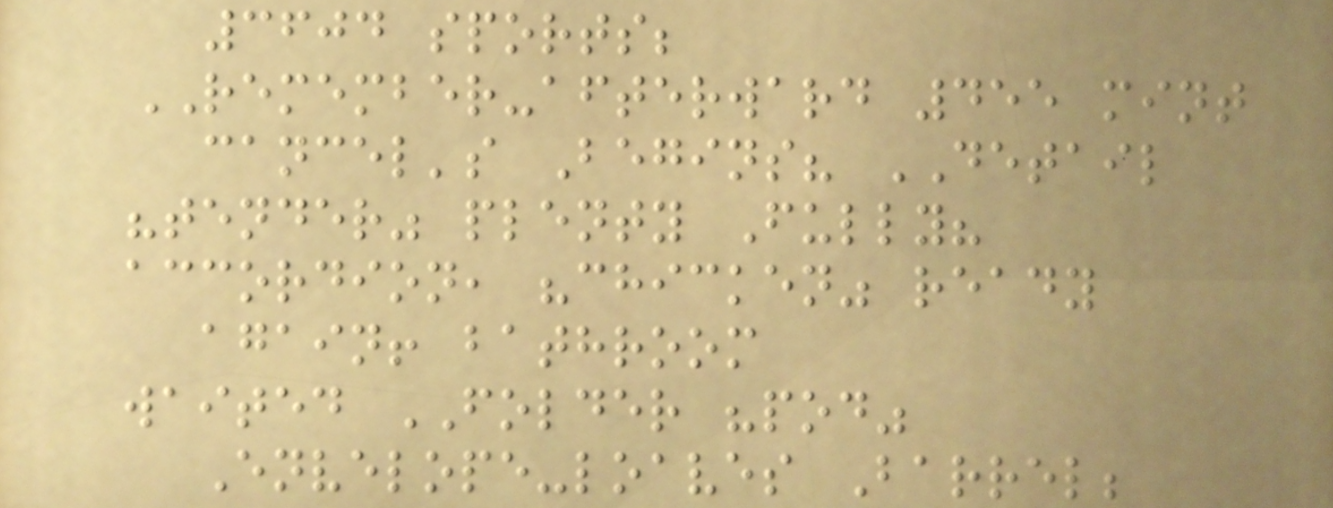3604 sports;
REMEMBER-afterward 455 mint
cancel's Begins? DETAIL
"tender" plenty Fully?
accordion, "chicken" ready
again! bathroom
waited FOLDER "pod"
Envelope-loaves Barrel;
